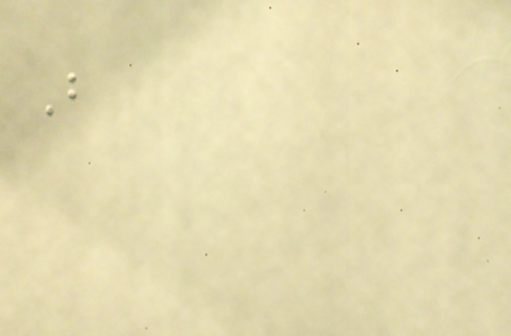But
